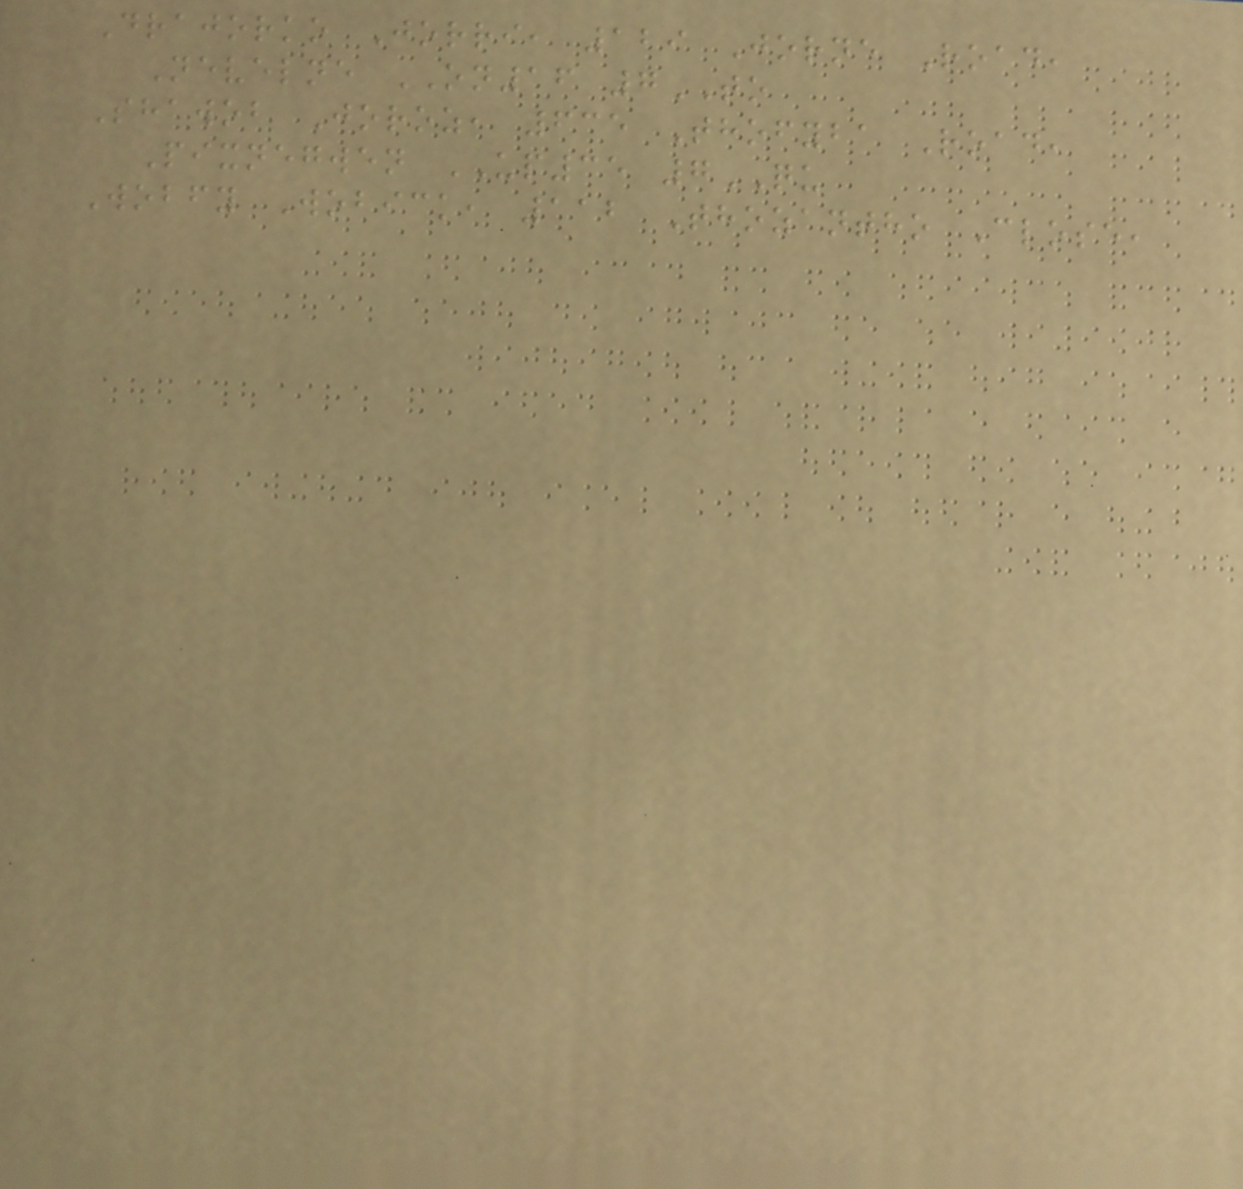Drajorko Jorri, 129 Jorne Road,
Nevelne ON16 7TO
Shawob Joroz, 635 Thofyba Road,
Pixnegwen UP35 7QU
Wobfy Wobick, 112 Thozantho Close,
